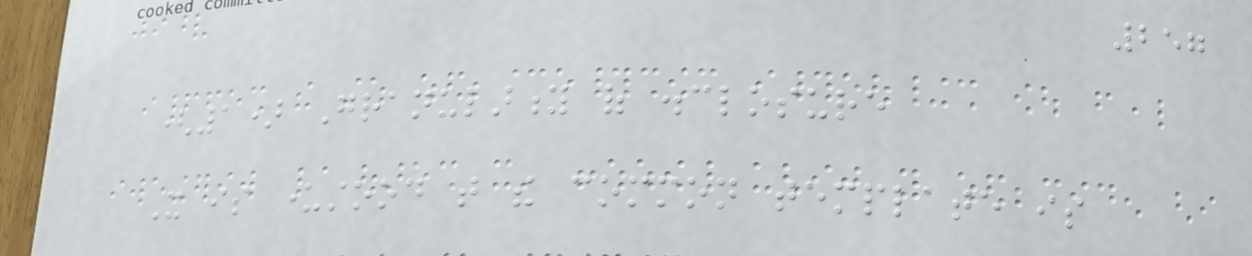257
(1) Granularity of disclosure
It is understood that the common template is
